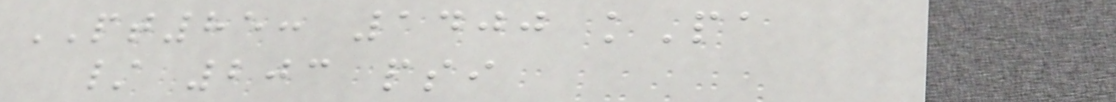PT85: 1400 kPa
/ 203 psi
